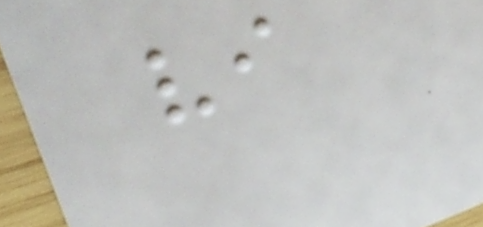vi
